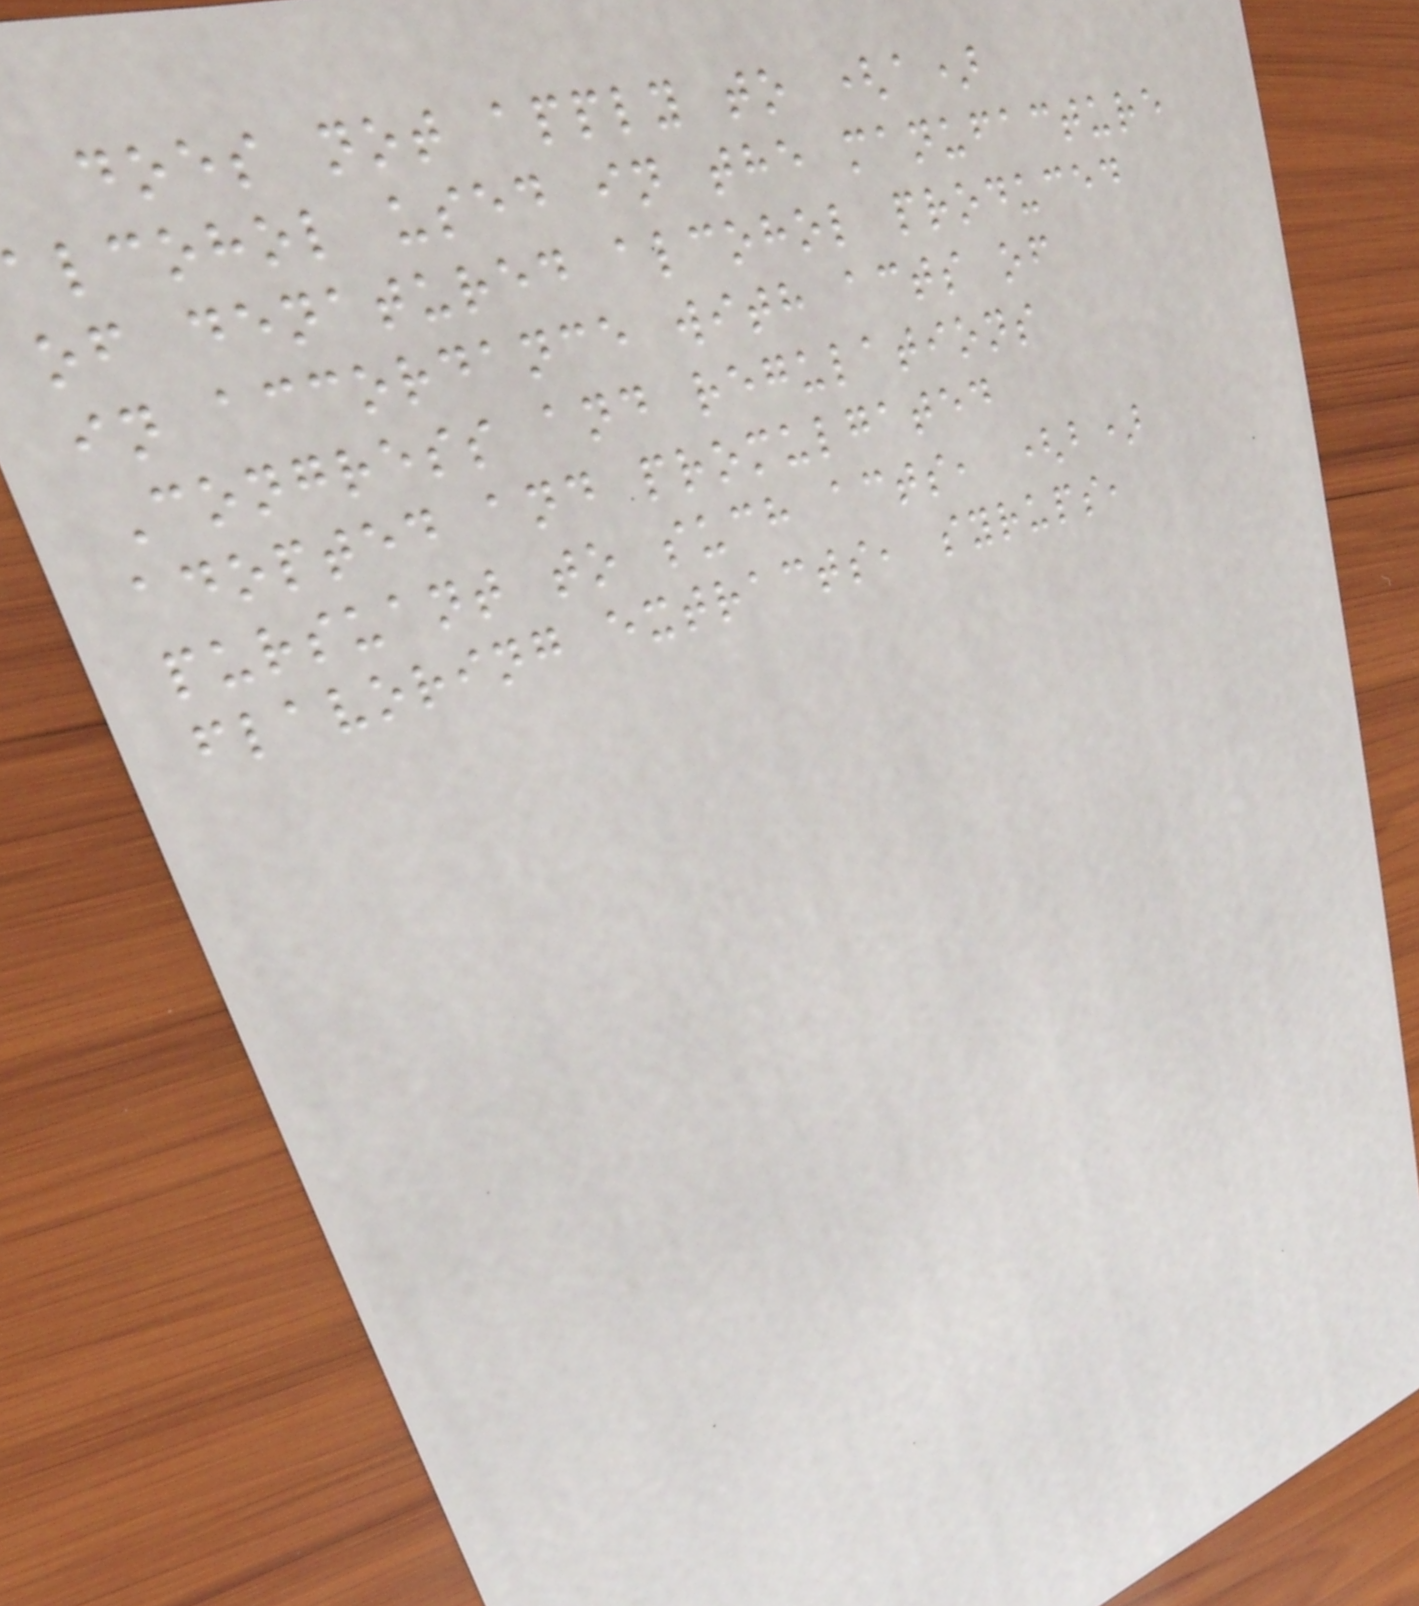does not apply to (a)
alcohol used in the manufacture
of denatured alcohol produced
in accordance with acts of
Congress and regulations
adopted and promulgated
pursuant to such acts, (b)
flavoring extracts, syrups,
